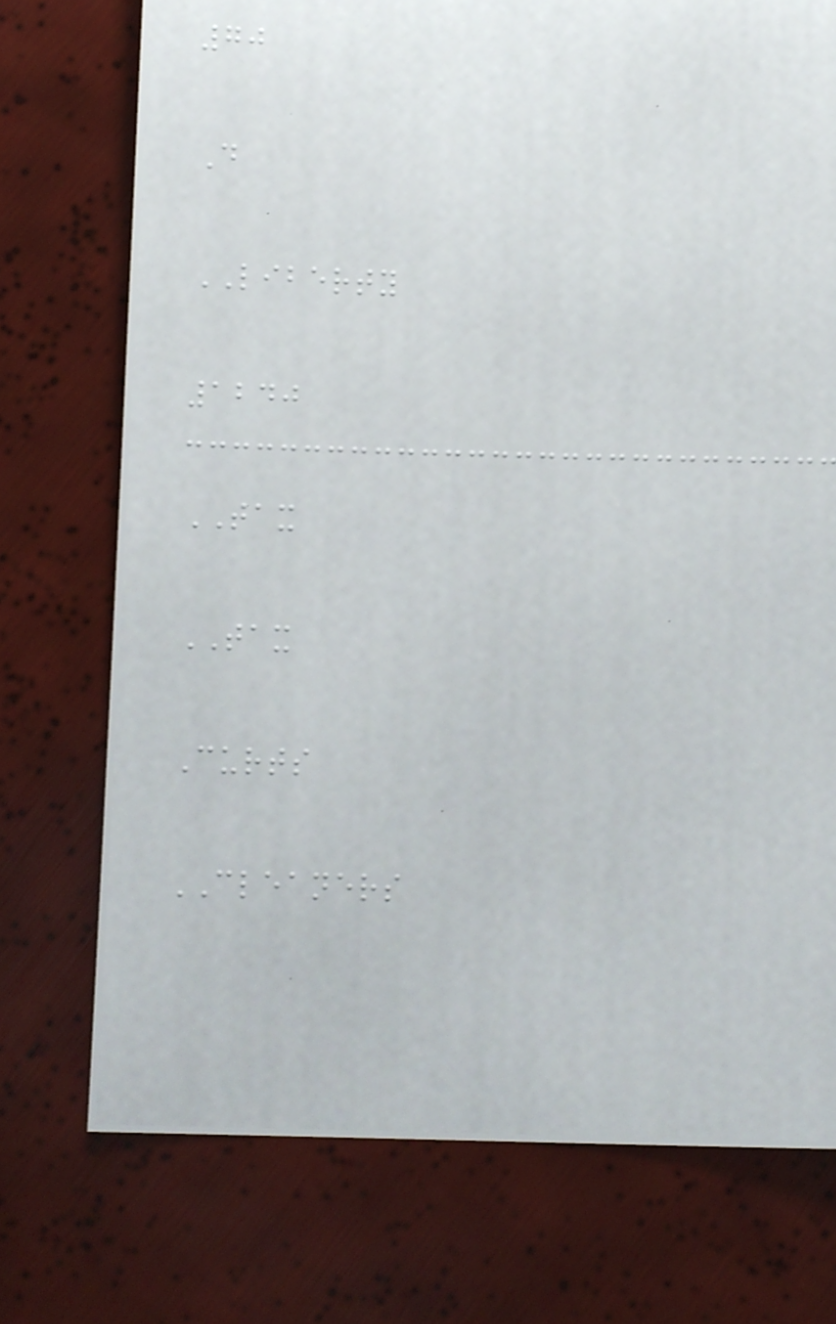70
D
LIBERTY
1240
TAX
TAX
Curts
CLEANERS
